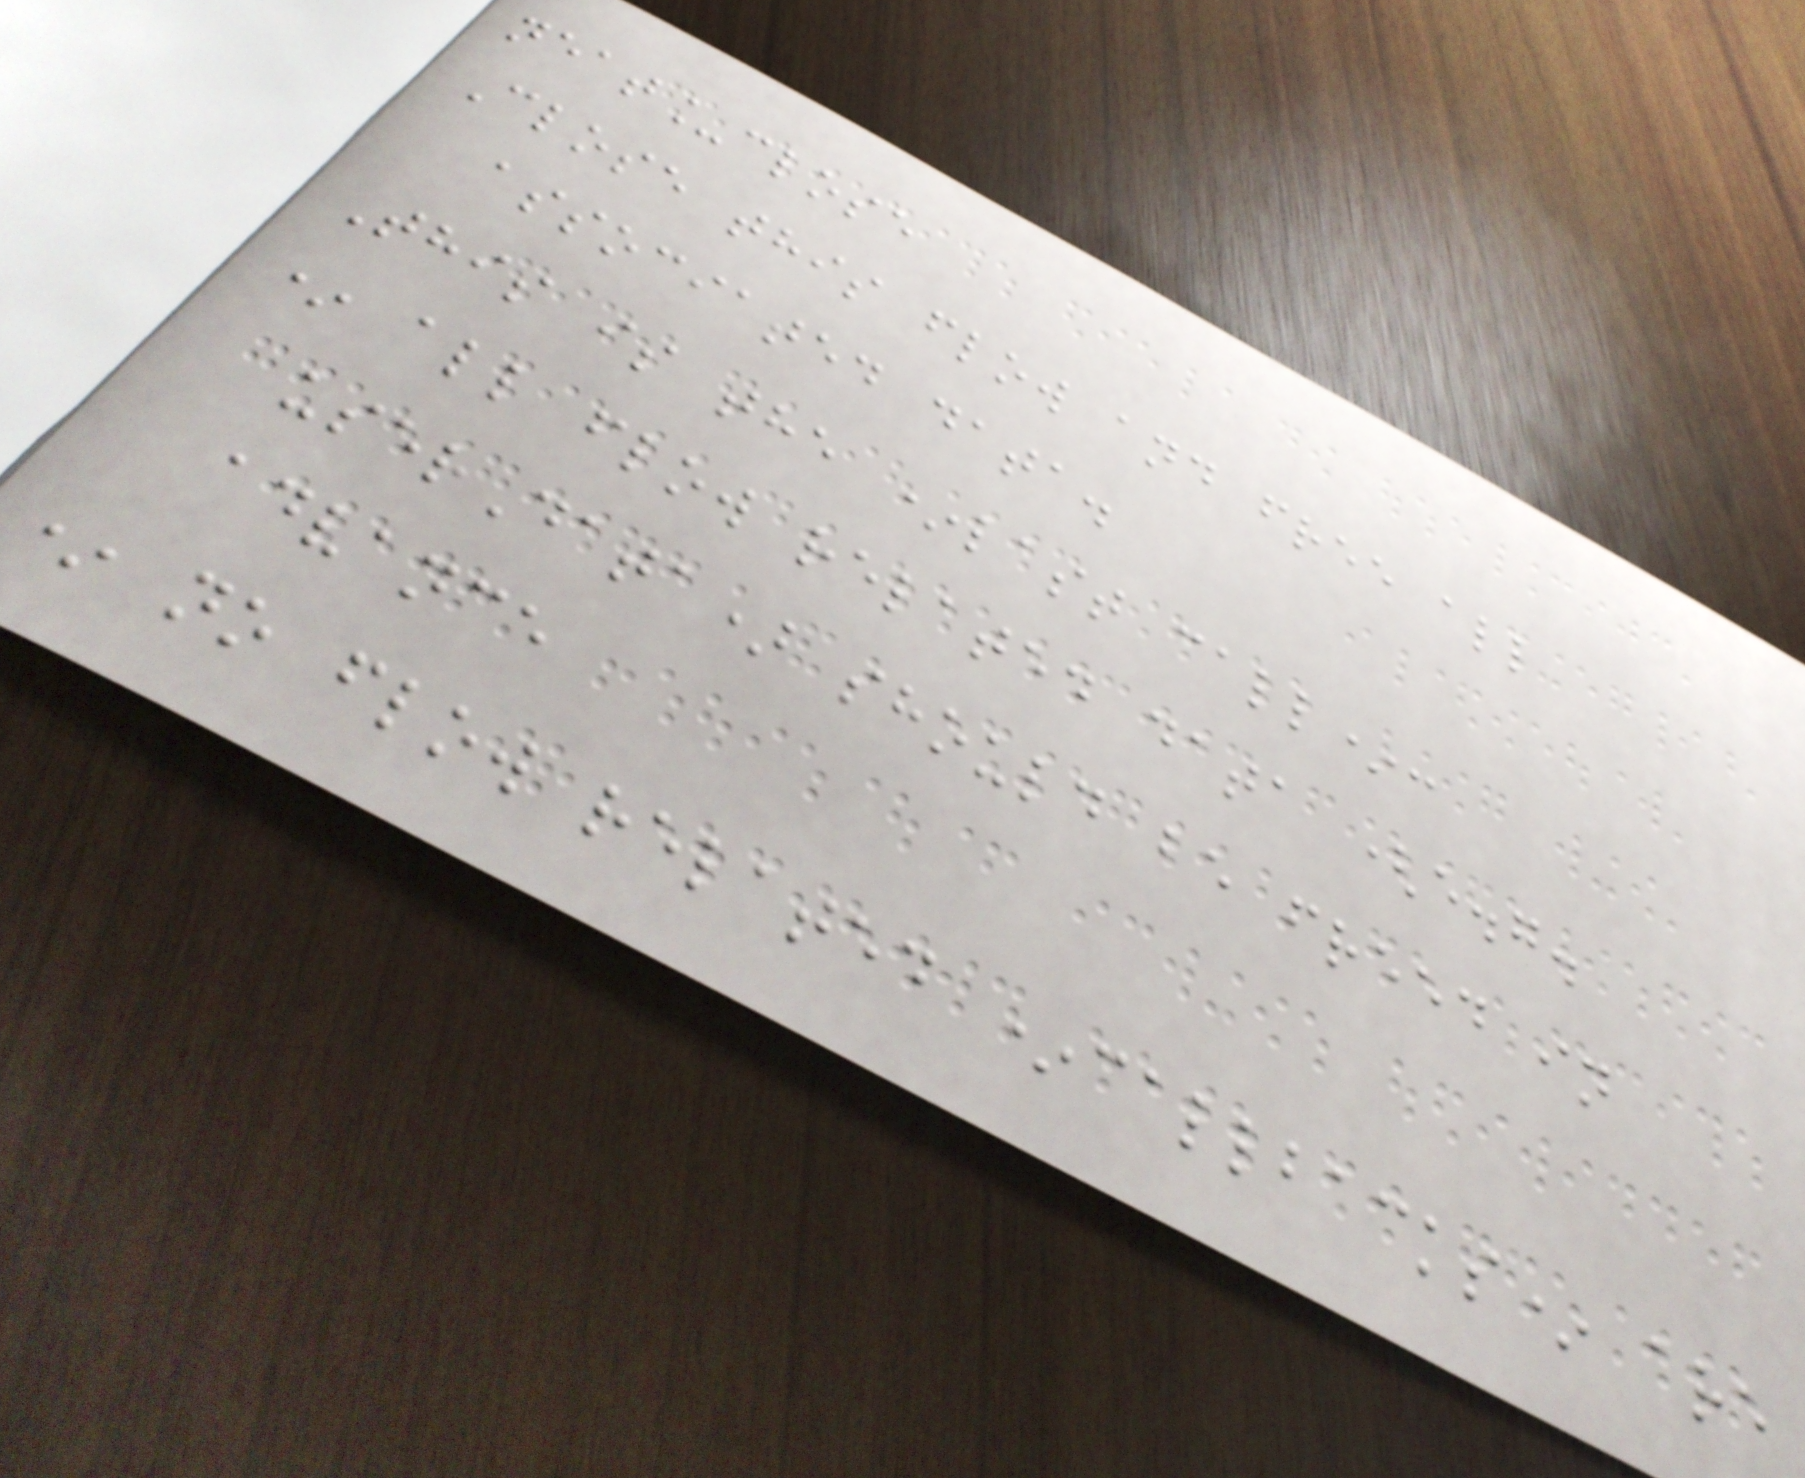neat_close
Close this flow and free all
associated data.
This is the *last call*:
* all flow related data (e.g.
userData) should be freed in
advance
* no flow related *callbacks* are
